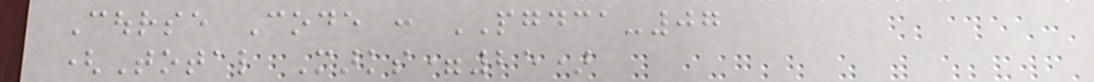Course Code : PGDCA-07
(Total Marks=25)
